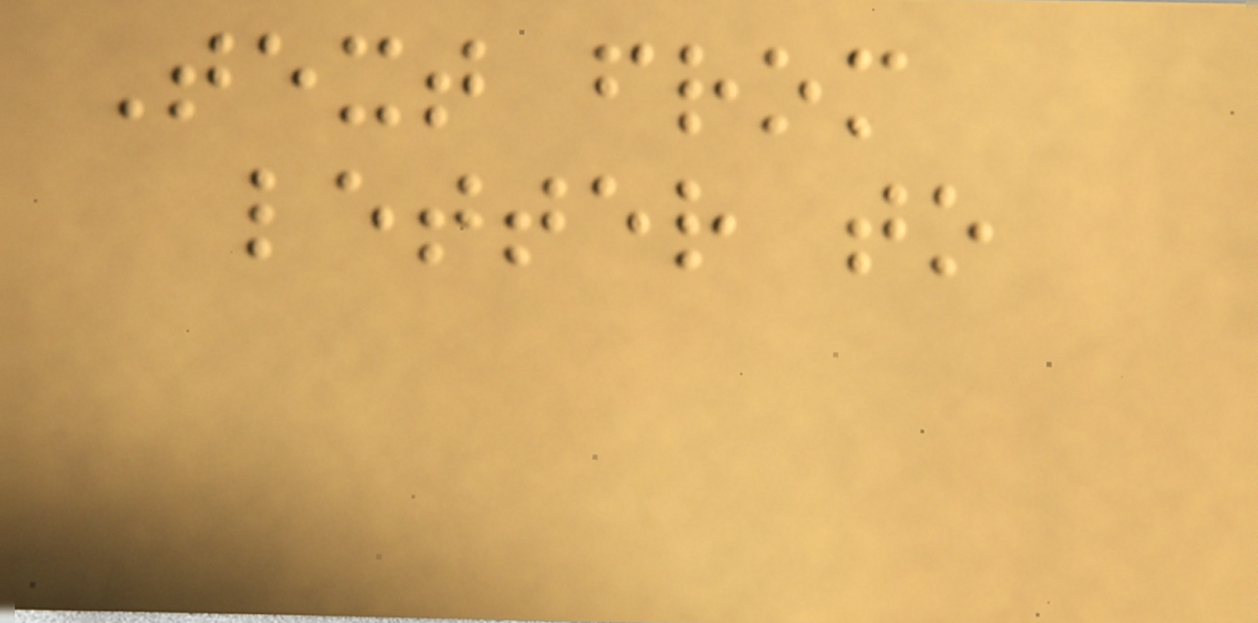Text from
letter to
